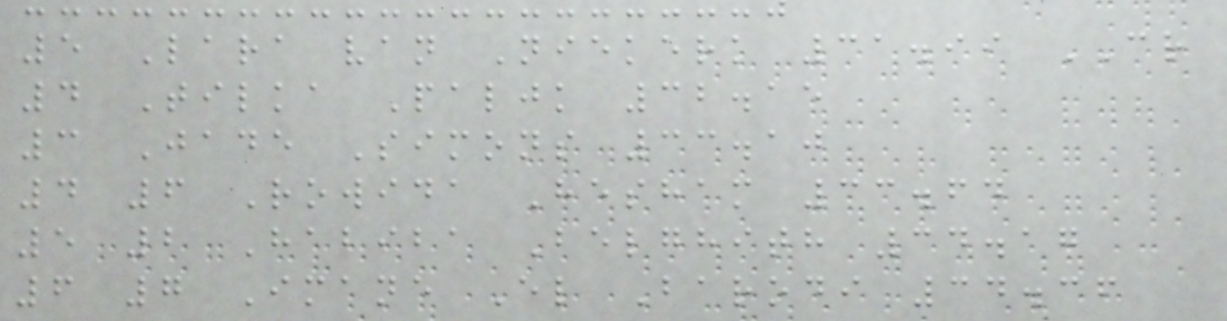5 Lara van Niekerk 31.99 CR
4 Tilka Paljk 32.15
3 Jade Simons 33.10
4 6 Rowida Hesham 33.64
5 2 Habiba Belghith 34.17
6 7 Imane El Barodi 34.36
